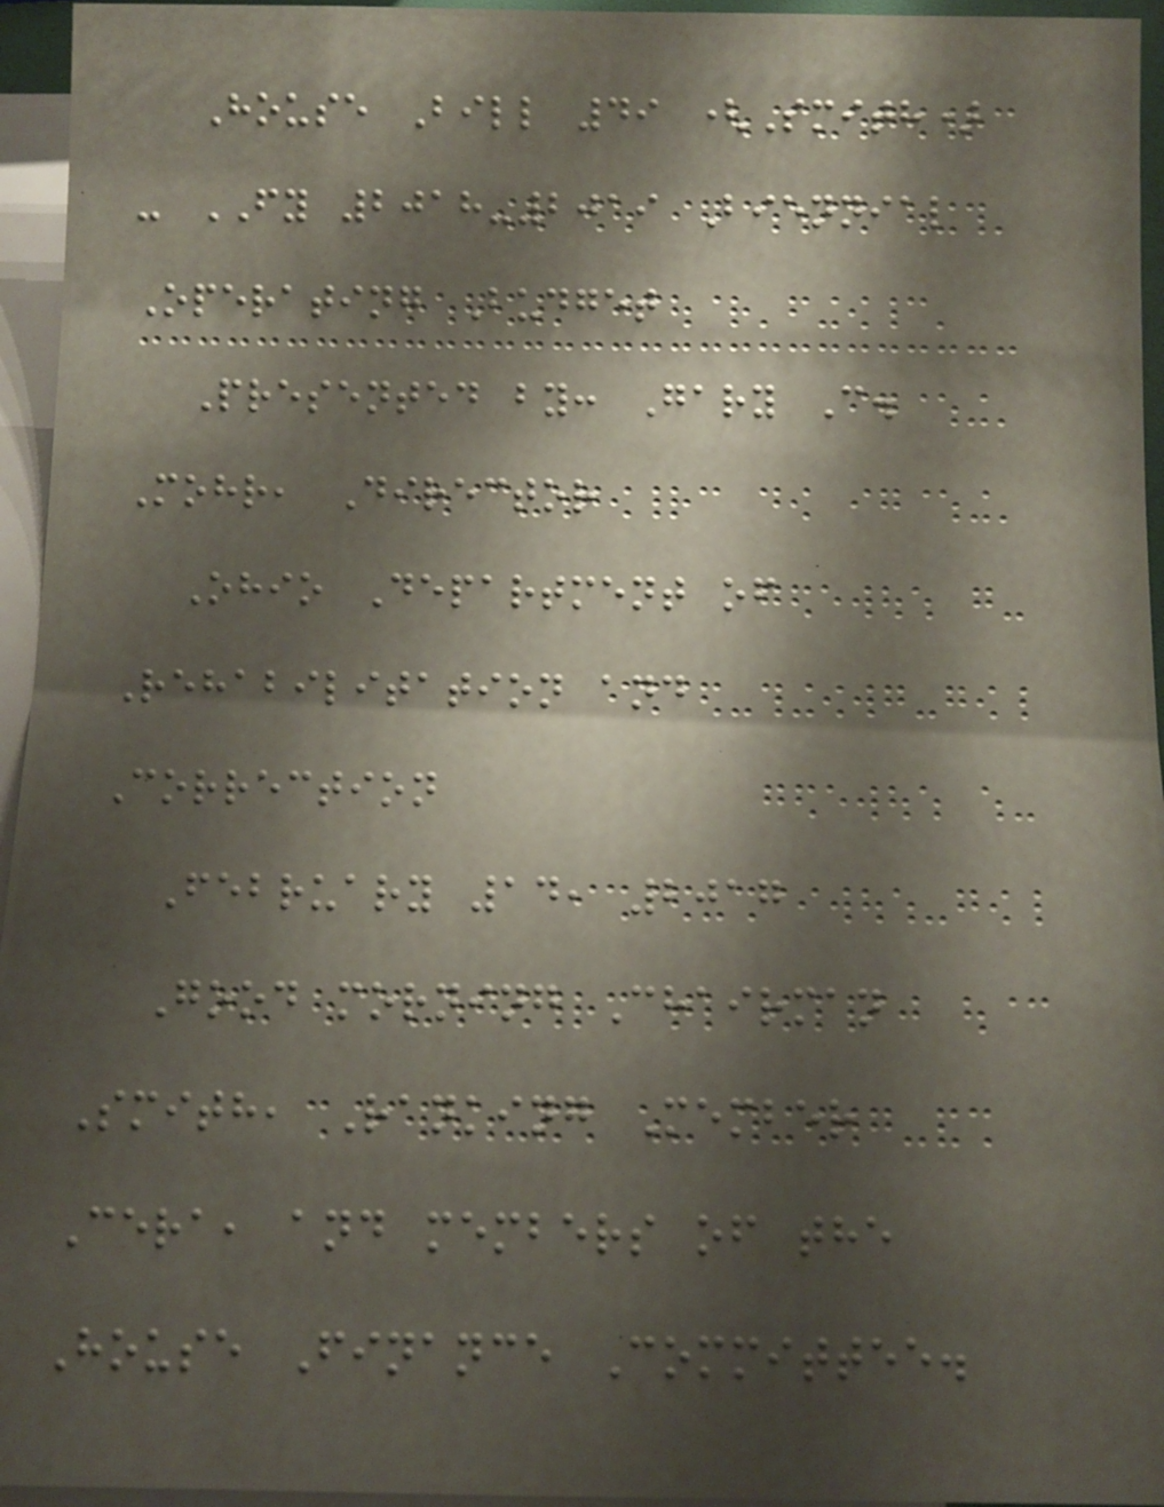House Bill 49 (Smith)
- FY 2018-2019 Biennial
Operating Budget
Presented by: Gary C.
Mohr, Director
Ohio Department of
Rehabilitation and
Correction
February 14, 2017
Good morning Chairman
Smith, Ranking Member
Cera, and members of the
House Finance Committee.
